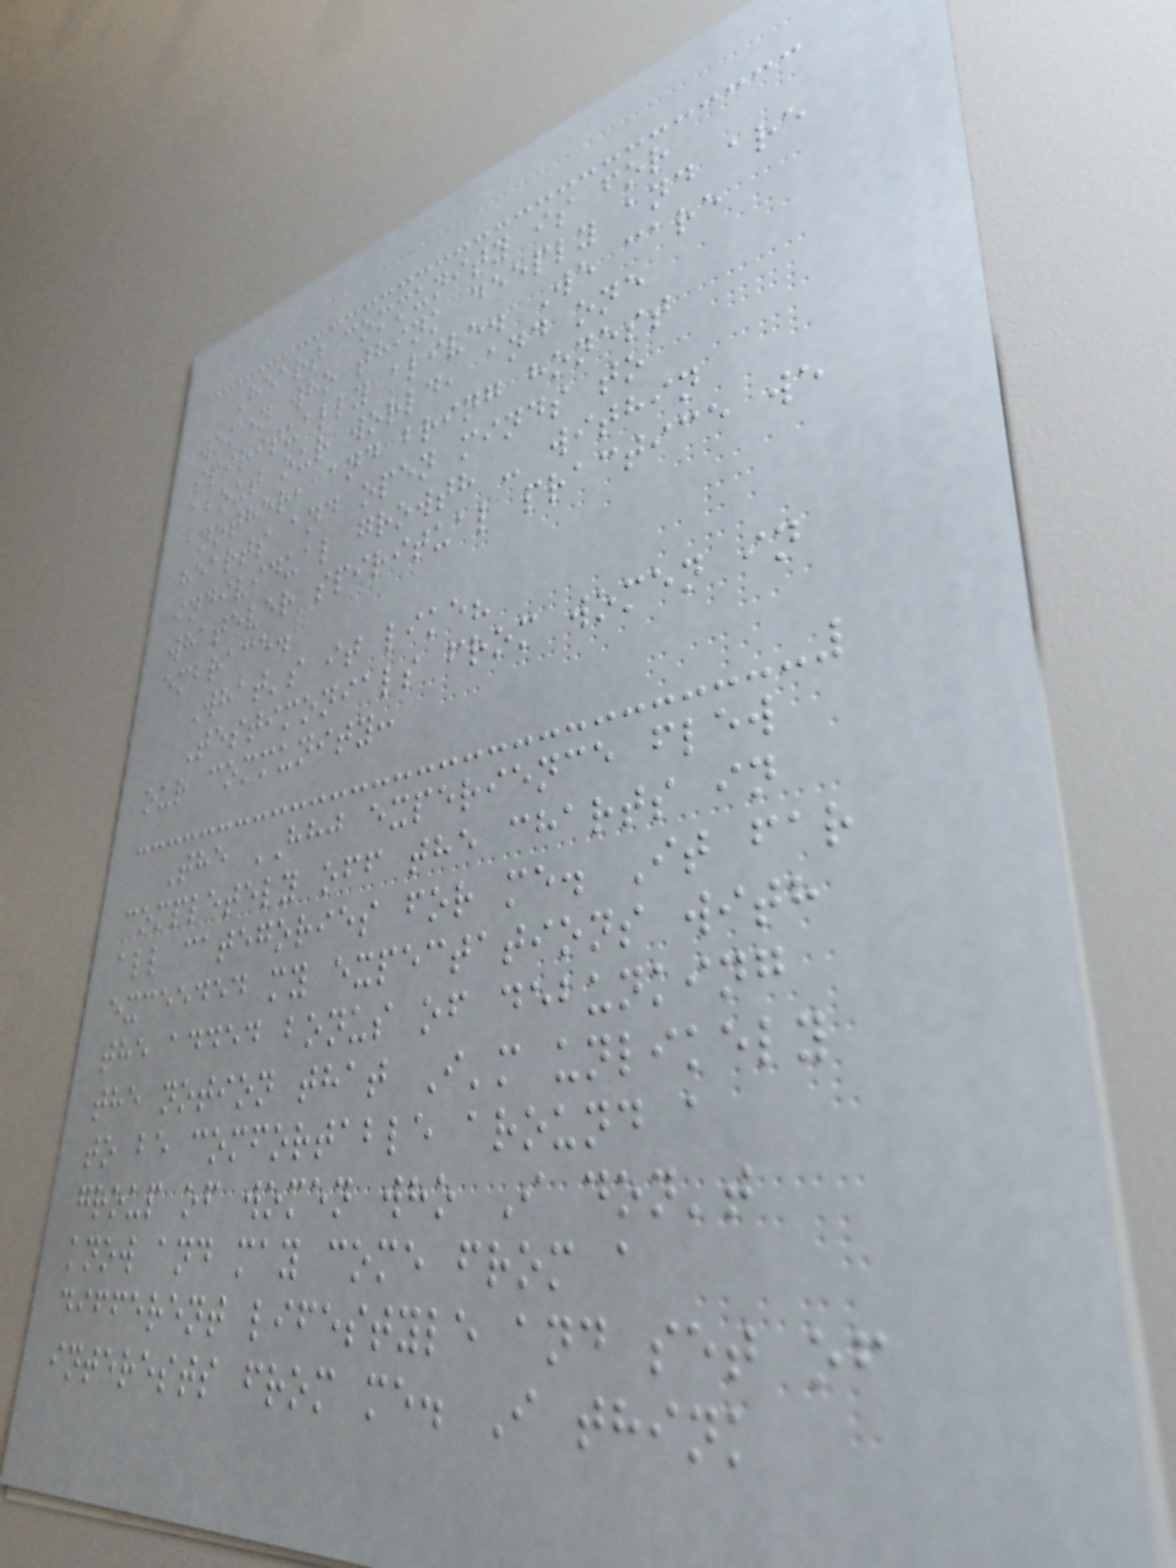Heart community is for
women who think deeply and are
spiritually alive. We care
about our world, and one
another, and bring honest
hearts and open minds to
individual growth - within
whatever spiritual practice we
embrace.
What's it like?
Testimonials from women in
our community:
The HHJ experience flew
completely off the charts in
all categories for me. It far
exceeded my expectations with
the added bonus of debunking
the notion that I'm unlikely
to be comfortable around a
group of women who I don't
know and may come from a
different lifestyle and set of
interests from me. I think
